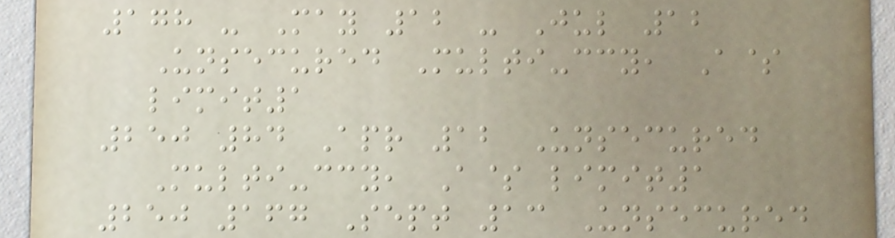178 - May 12 - Jul 12
Unsecured Multi-ccy, A$
limit1
250 84 Apr 12 Unsecured
Multi-ccy, A$ limit1
250 167 Sept 13 Unsecured
